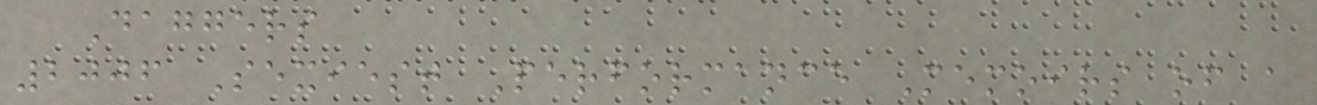Daggers
2006 Sexiest Performance Memoirs of a
